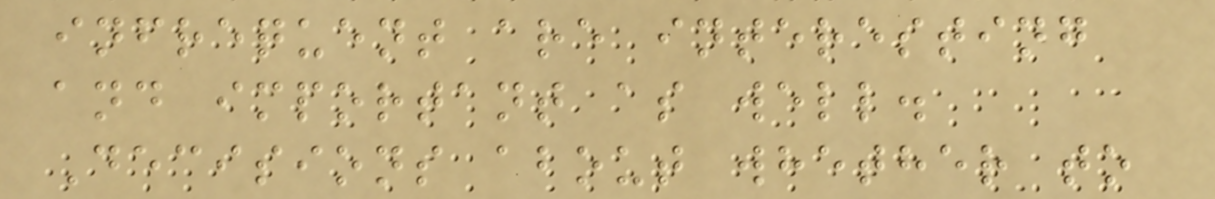infrequent are interesting
and important as well.
Decisions about whether to
